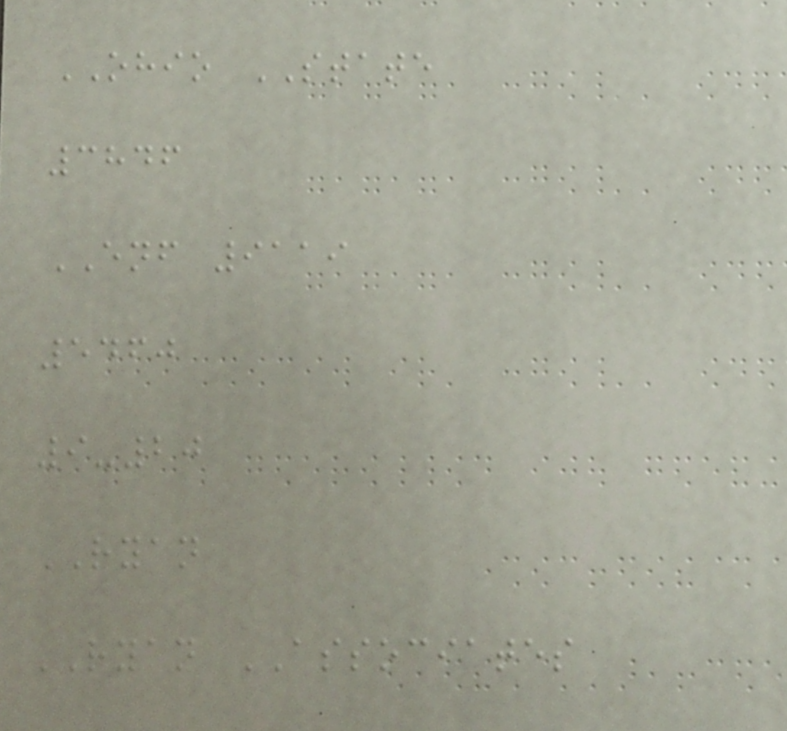OHIO STATE
3846
ENF 9119
5460
9-20
RYAN
RYAN ASSOCIATES
